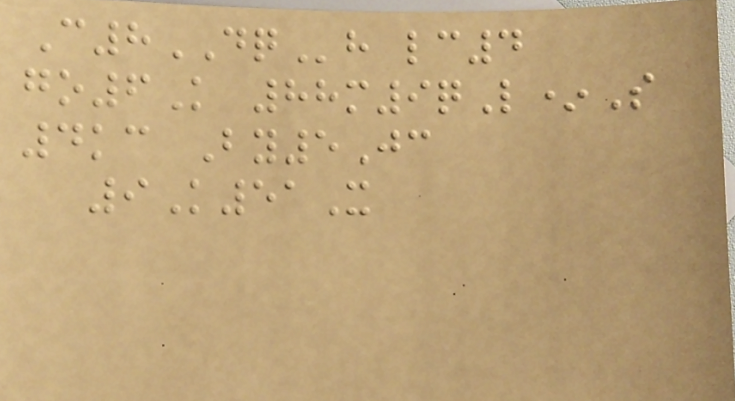C8DQh lc4
go6K 88m9qL*S
4kc By5Jc
9K51X
